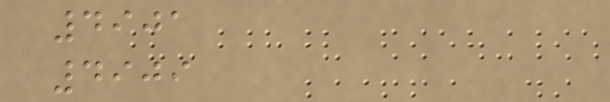4901
4909
